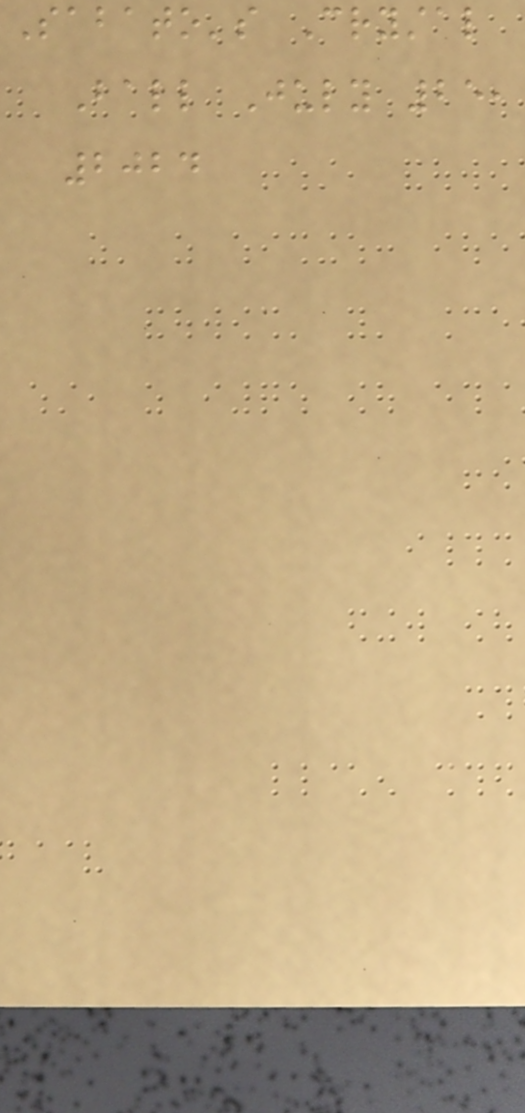Sabato's Crystal
Ball July 25,
2024
